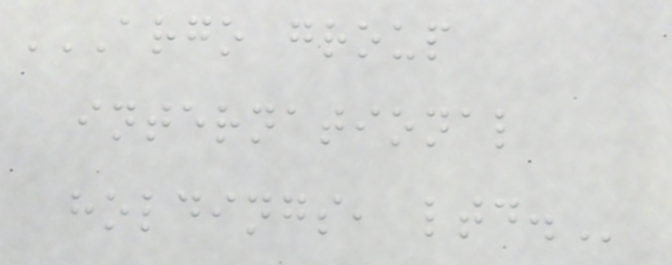ARGO GROUP
INTERNATIONAL
HOLDINGS, LTD.
